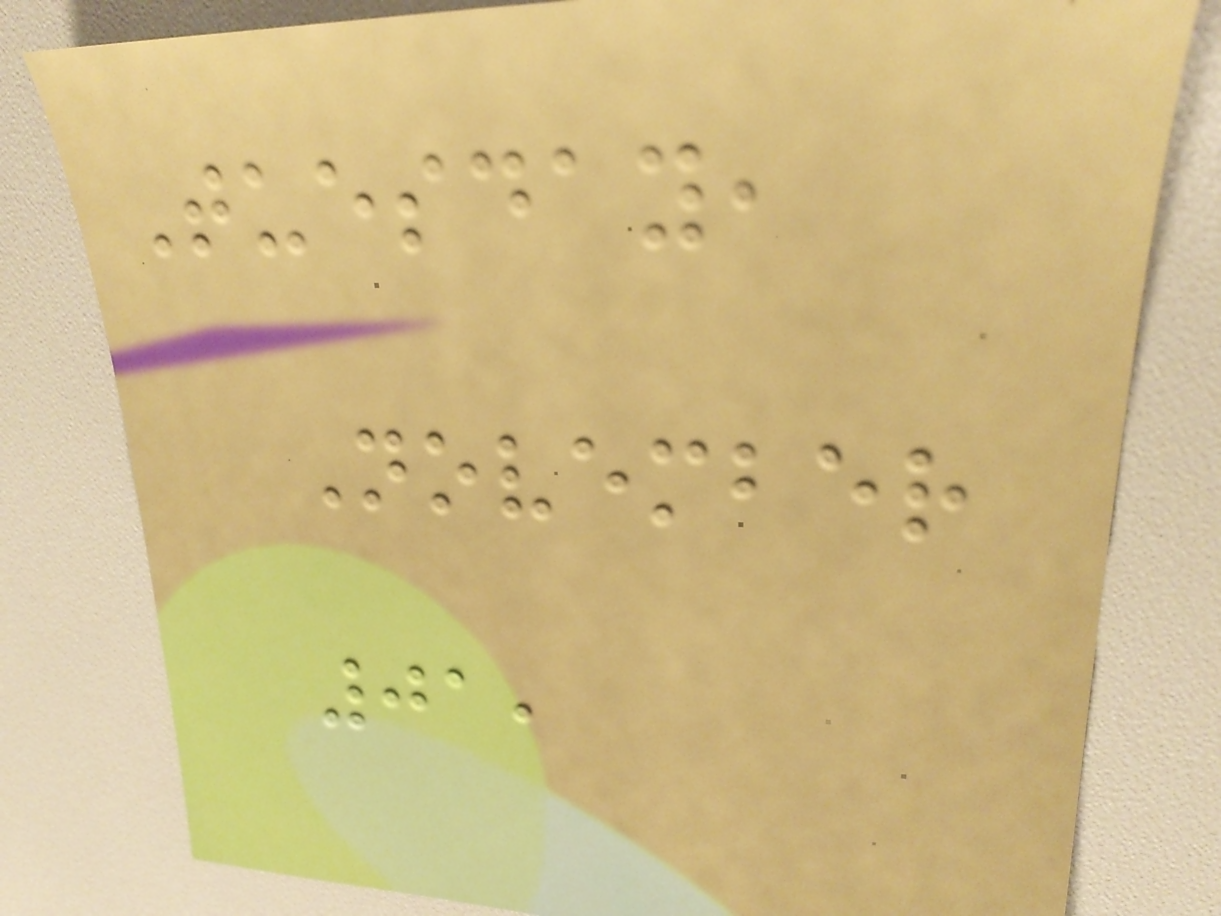Tuesday,
November
01,
